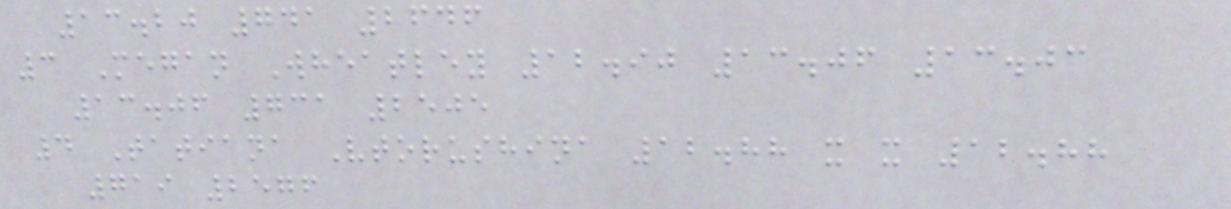13.20 741 2646
3 Megan Wheatley 12.90 13.06 13.03
13.06 731 2505
4 Tatiana Vtorushina 12.88 x x 12.88
719 2576
